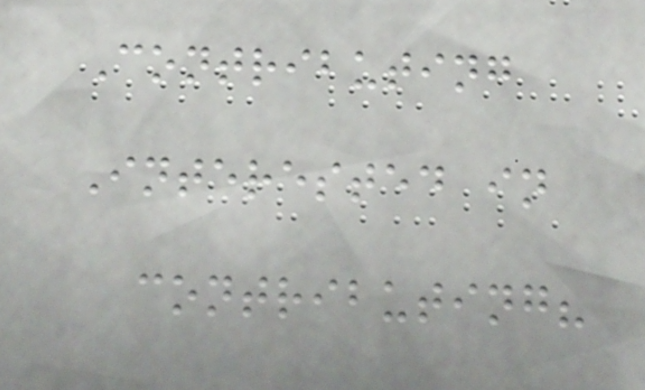Contributing
Interested in
contributing?
